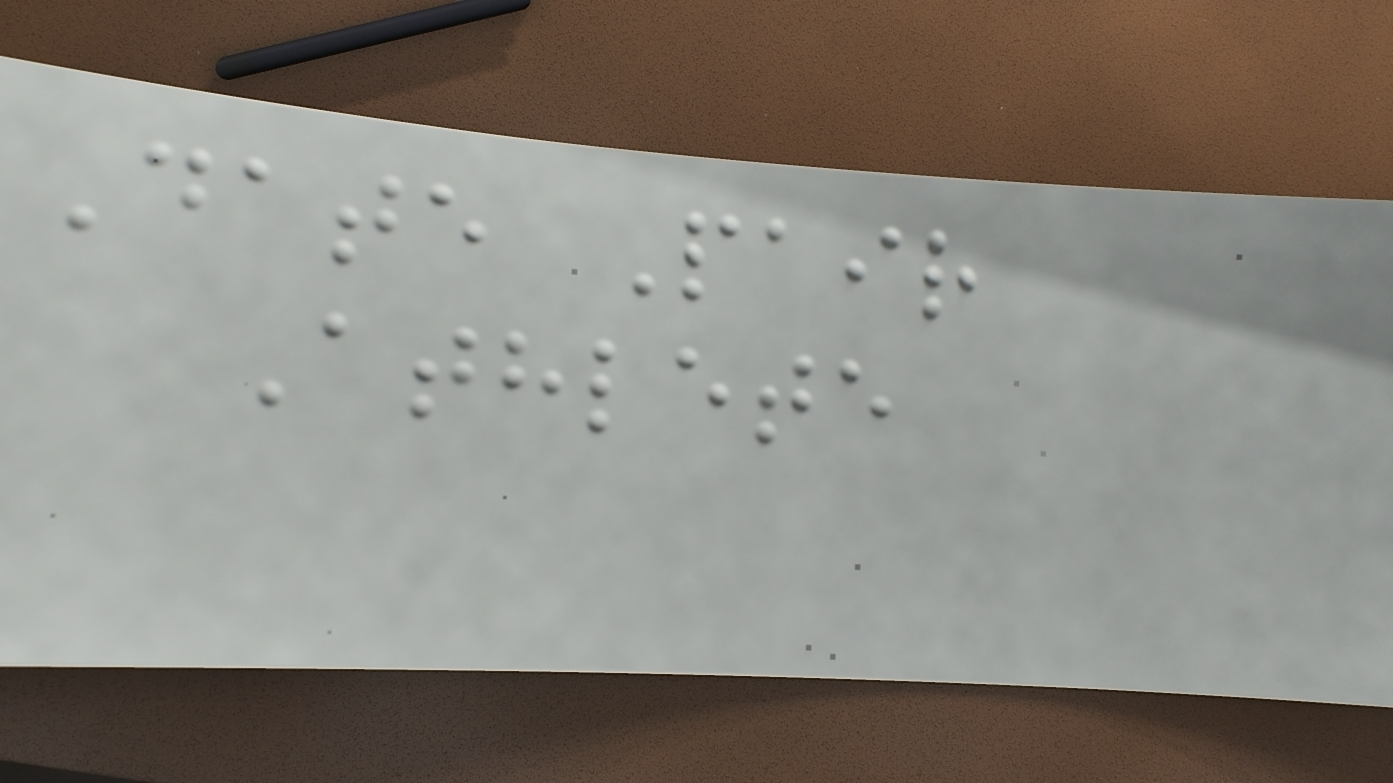Date Pair
Athlete
